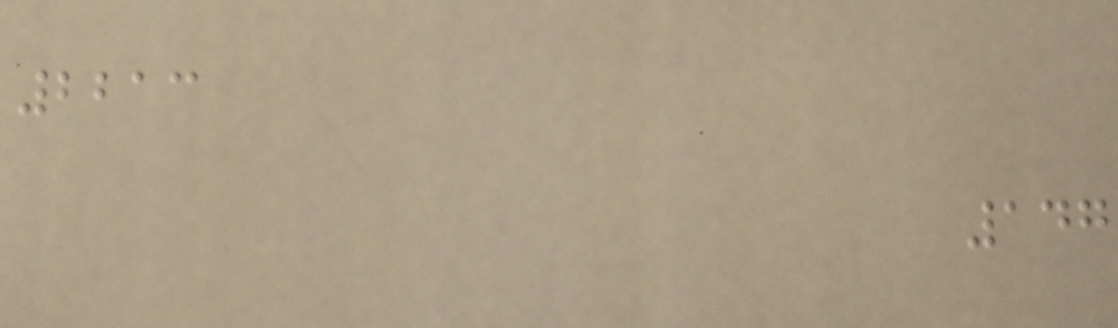2213
147
